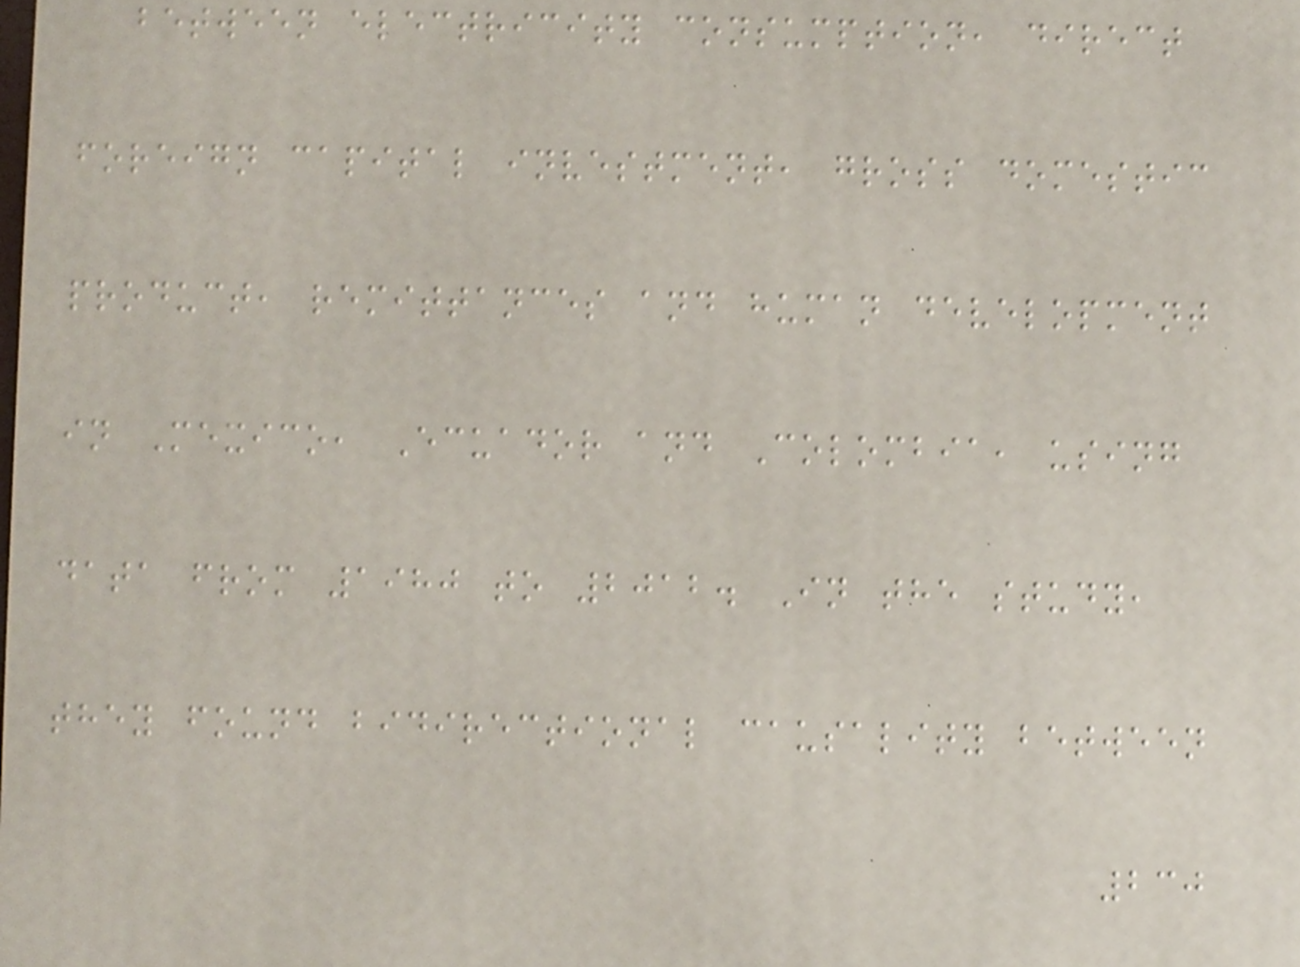between electricity consumption, direct
foreign capital investment, gross domestic
product, remittances and human development
in Mexico, Ecuador and Colombia, using
data from 1980 to 2012. In the study,
they found bidirectional causality between
230
